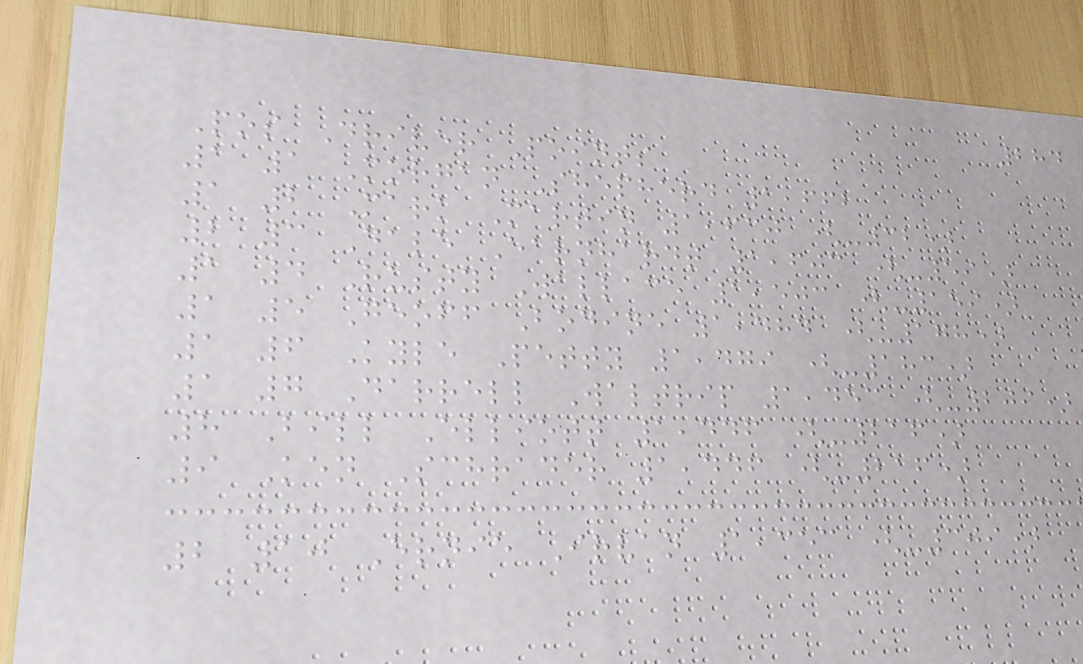284
Pos Driver Points
1 1 Morgan Shepherd 1,662
1 2 Mark Martin 1,630 (-32)
2 3 Dale Earnhardt 1,603 (-59)
1 4 Rusty Wallace 1,503 (-159)
1 5 Geoff Bodine 1,484 (-178)
1 6 Kyle Petty 1,479 (-183)
1 7 Darrell Waltrip 1,453 (-209)
8 Bill Elliott 1,446 (-216)
9 Ken Schrader 1,446 (-216)
2 10 Ernie Irvan 1,353 (-309)
